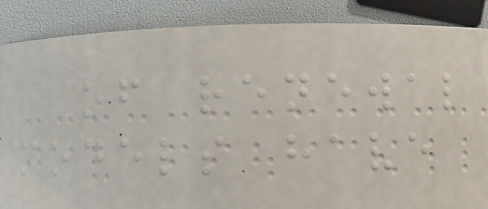of renewal
models have
